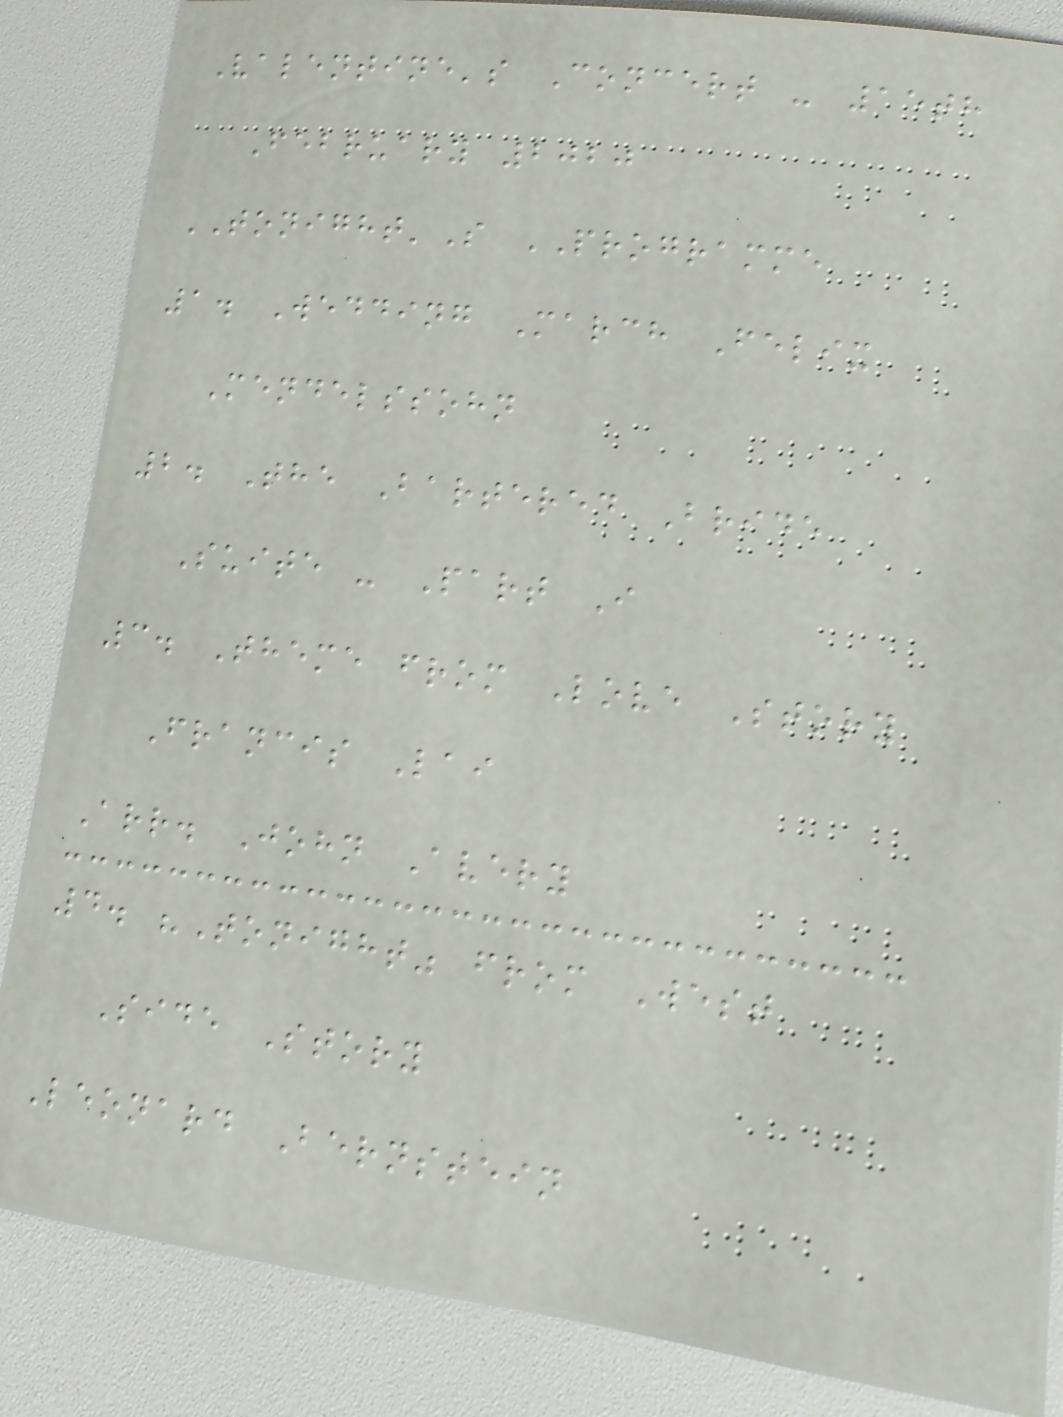Valentine's Concert - 15th
February 2020
TONIGHT'S PROGRAMME
1. Wedding March Felix
Mendelssohn
2. The Bartered Bride
Suite - Part I
3. Theme from Love Story
Francis Lai
Arr. John Avery
4. "Tonight" from West
Side Story
Leonard Bernstein
